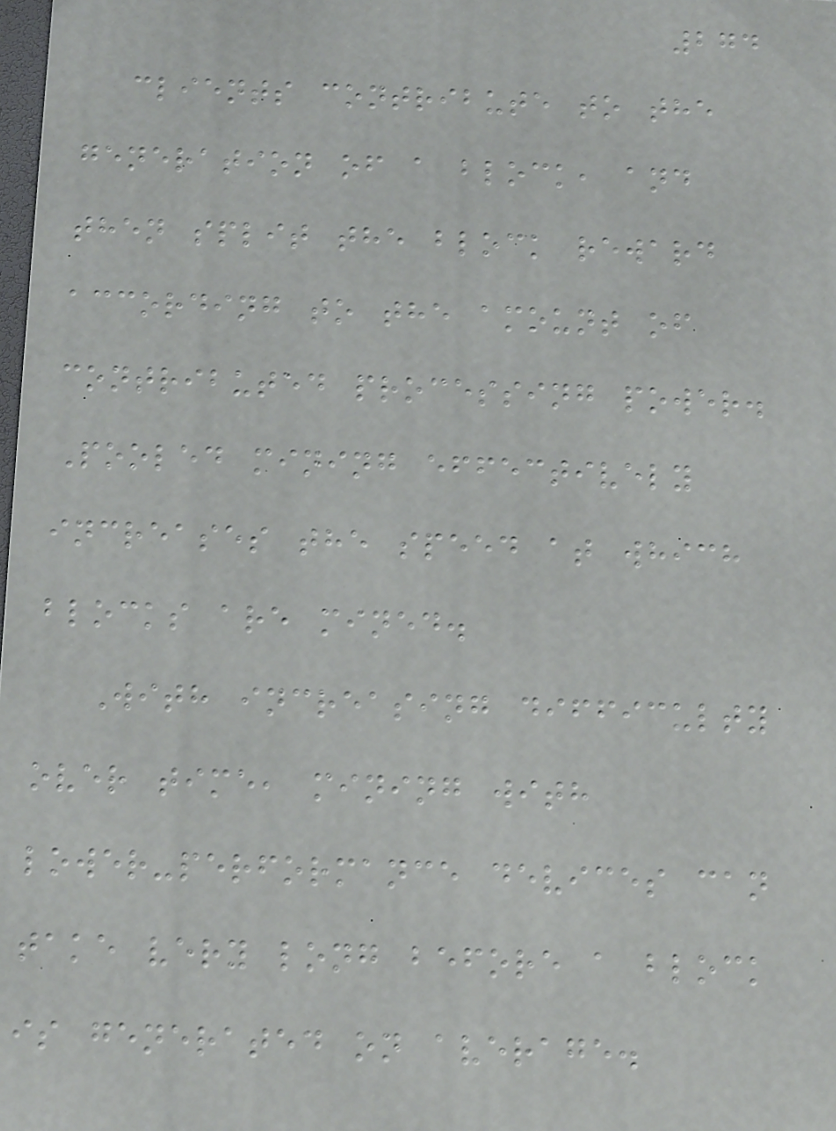274
clients contribute to the
generation of a block, and
then split the block reward
according to the amount of
contributed processing power.
Pooled mining effectively
increases the speed at which
blocks are mined.
With increasing difficulty
over time, mining with
lower-performance devices can
take very long before a block
is generated on average.
